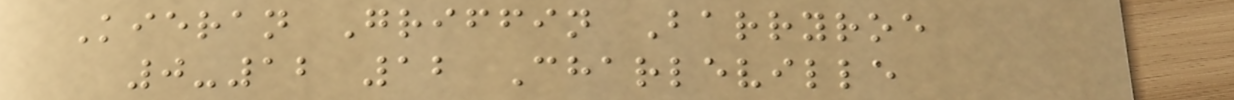Kieran Griffin Barryroe
0-12 12 Charleville
